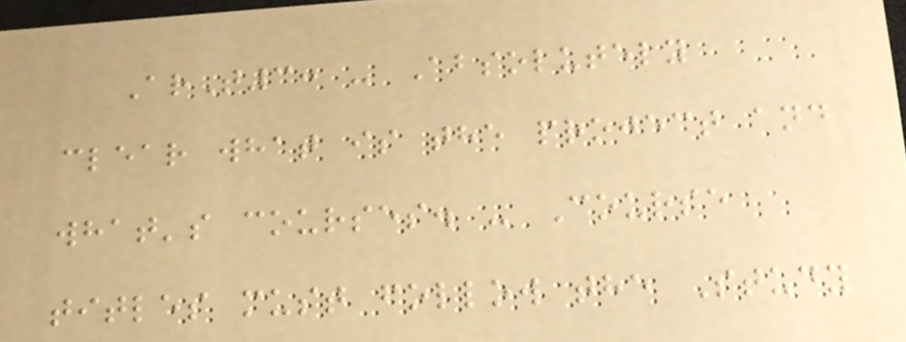ArT3: - Absolutely
clear what is the project and
what's courses. - Course
titles must follow the Study
